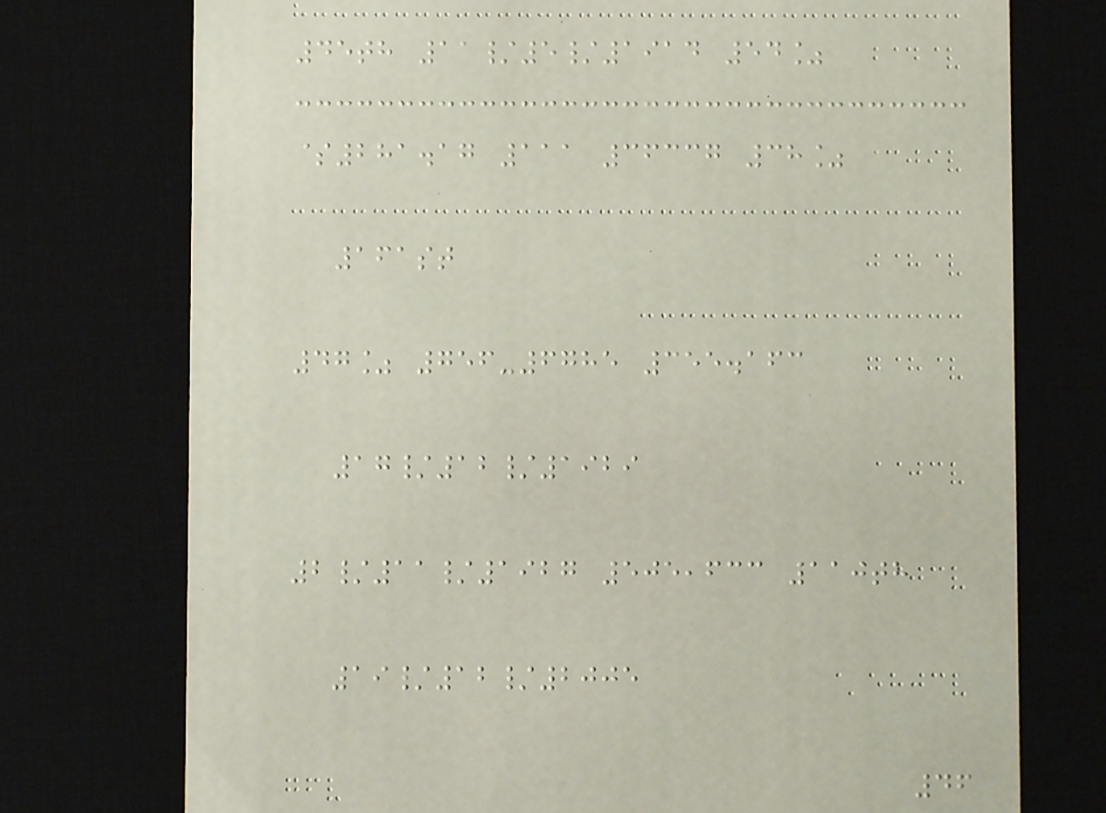45th 11/5/1914 54%
$281.17 111 36337 38%
161st
47% 756-6785 355.163
17/12/1929
2/11/1927 505,633 110th
19/12/2005
46
